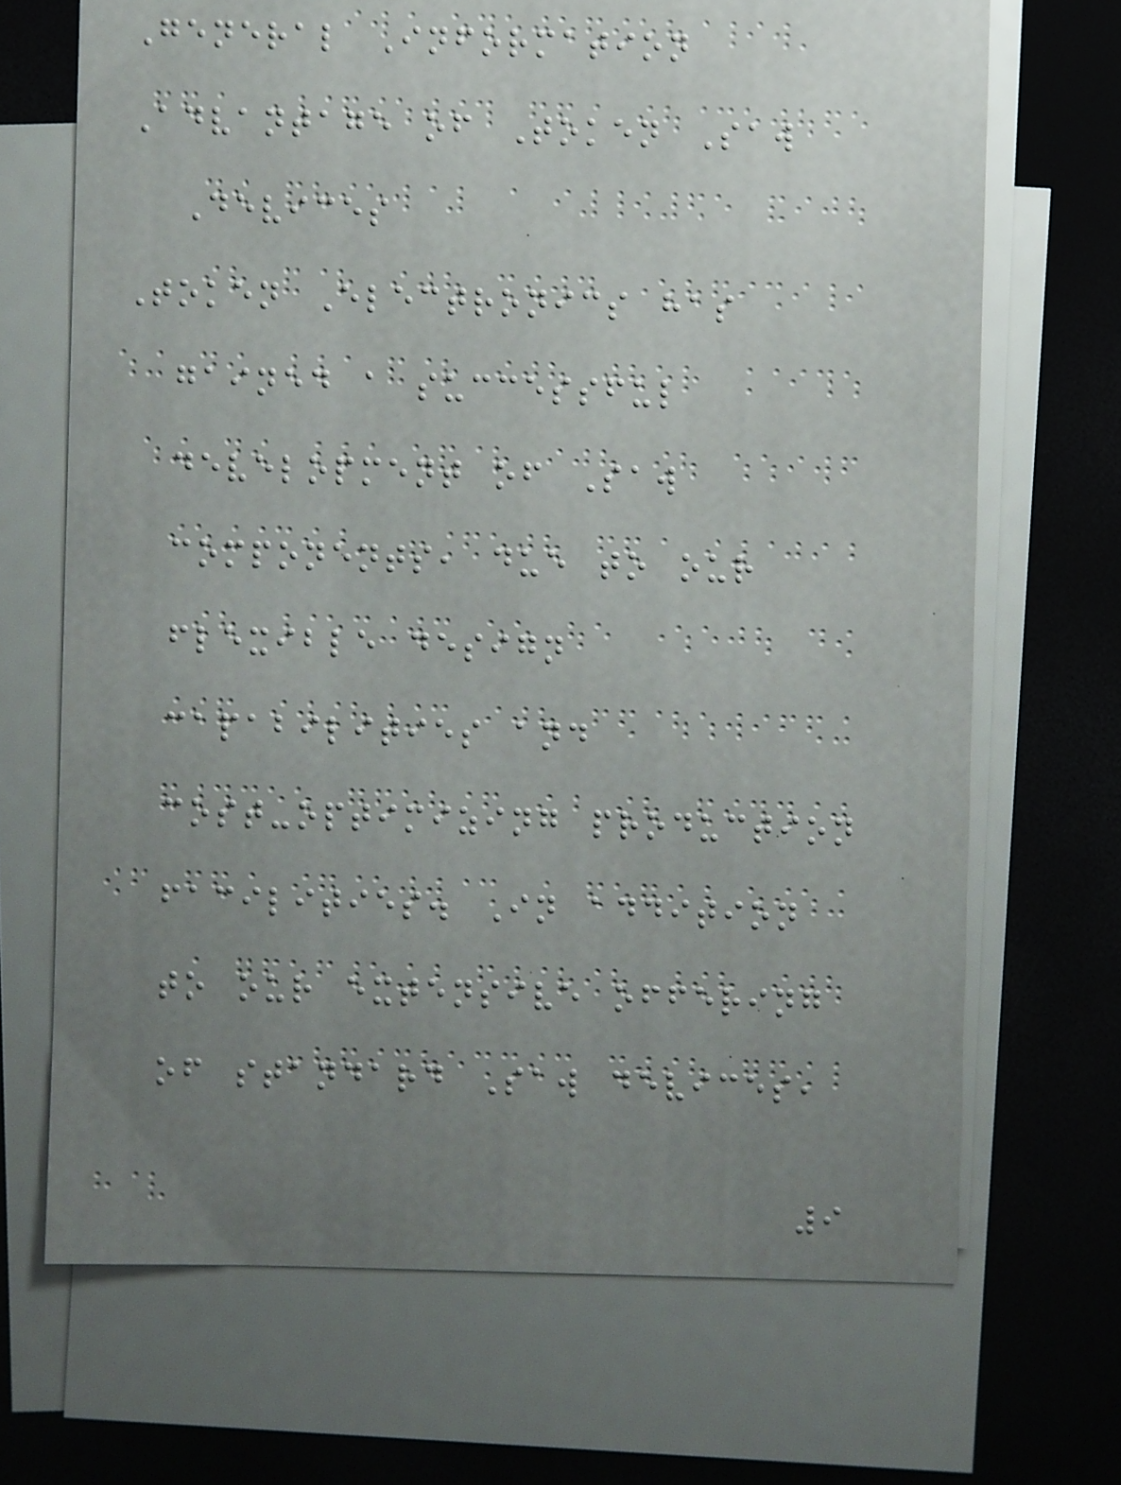General Information
Advantage of Token Saw
Devices
Token Electronics has
gained a successful
development of Saw
components, due to our
flexible design
capabilities and
cost-optimizing production
facilities. In addition
to our extensive offering
of standard Saw devices,
9
